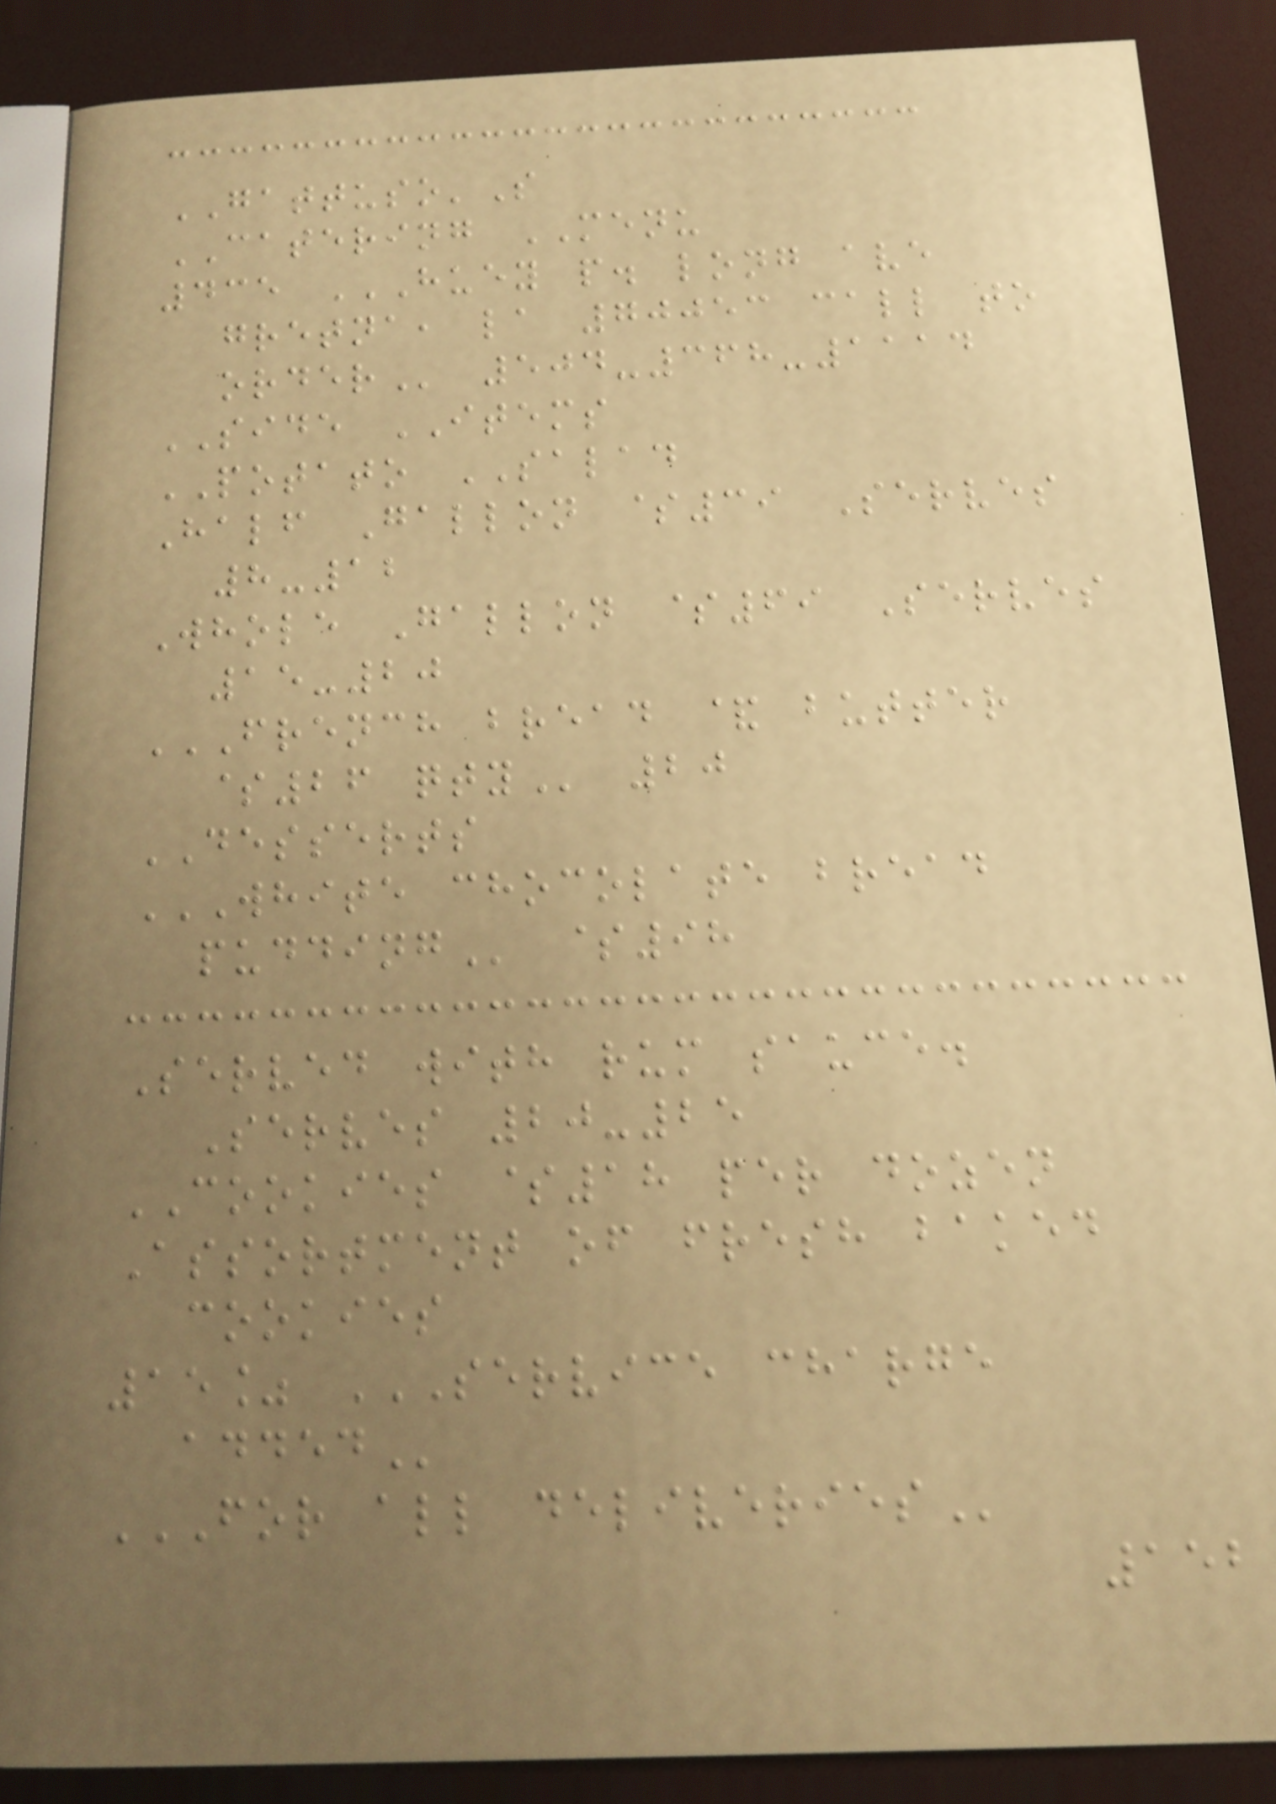GATTUSO'S
CATERING MENU
435 HUEY P. LONG AVE
GRETNA, LA 70053 CALL TO
ORDER 504-368-1114
SIDE ITEMS
POTATO SALAD
Half Gallon $39 Serves
8-12
Whole Gallon $69 Serves
15-20
FRENCH BREAD & BUTTER
$26 QTY 20
DESSERTS
WHITE CHOCOLATE BREAD
PUDDING $98
Served with rum sauce.
Serves 20-25
COOKIES $18 per dozen
Assortment of fresh baked
cookies
15% SERVICE CHARGE
ADDED
FOR ALL DELIVERIES
152
